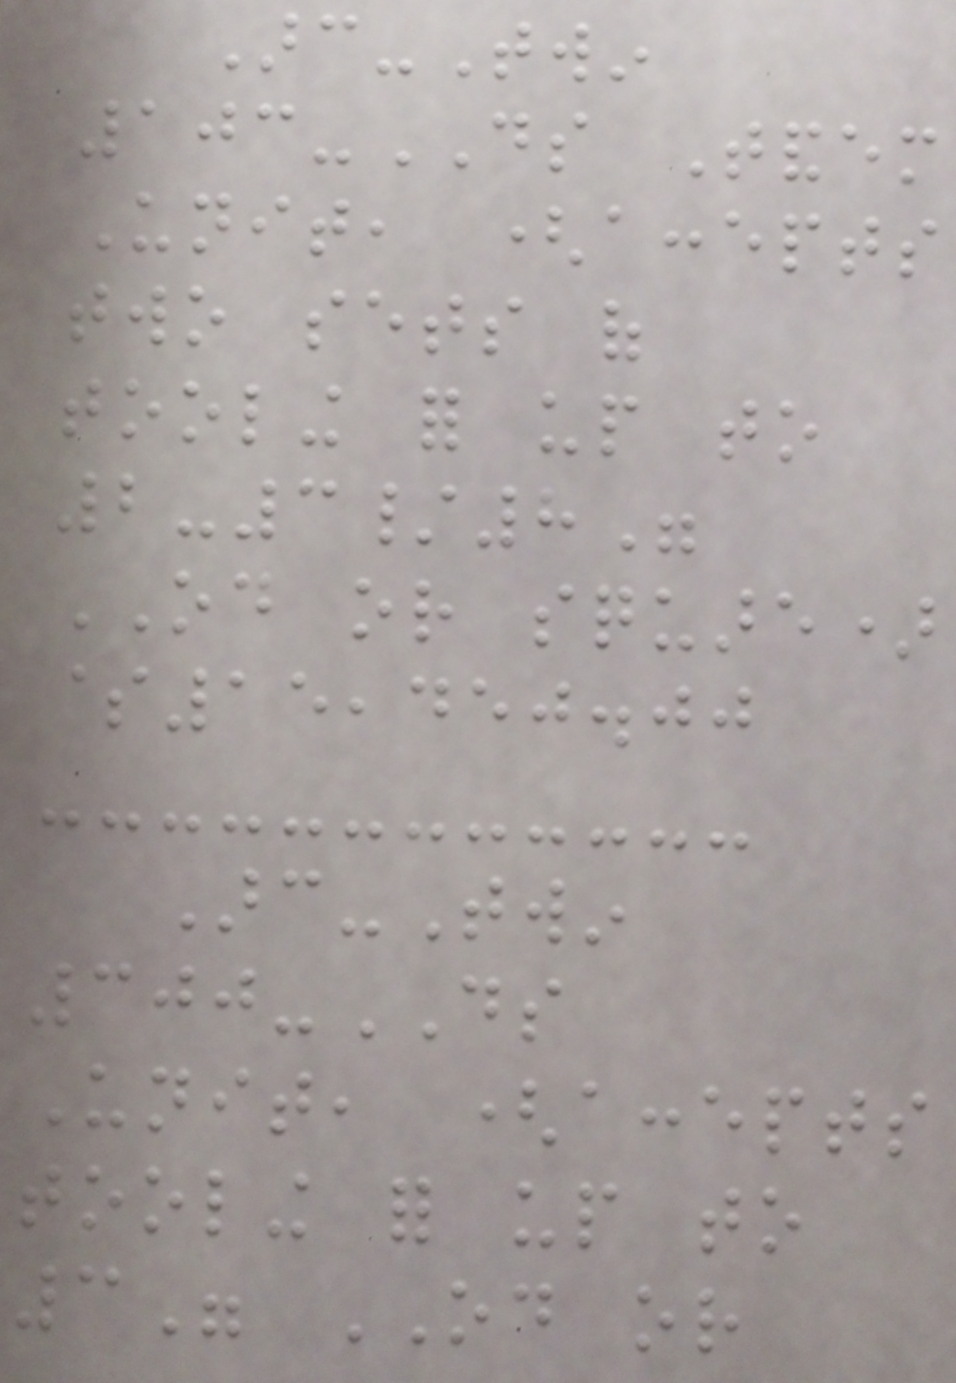Arc-Twin
103-DS Tandem
Unit, (accepts
two sets of
tooling for up to
2-3/8"
OD or square)
$15,450.00
Arc-Twin
300-DS
Unit, (accepts
tooling for up to
3" OD or
